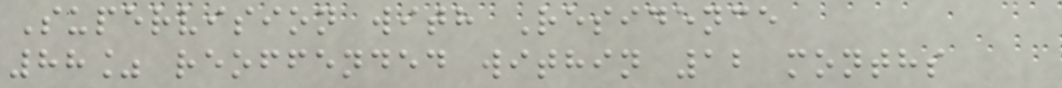Supervision with Residence
88% reoffended within 12 months
